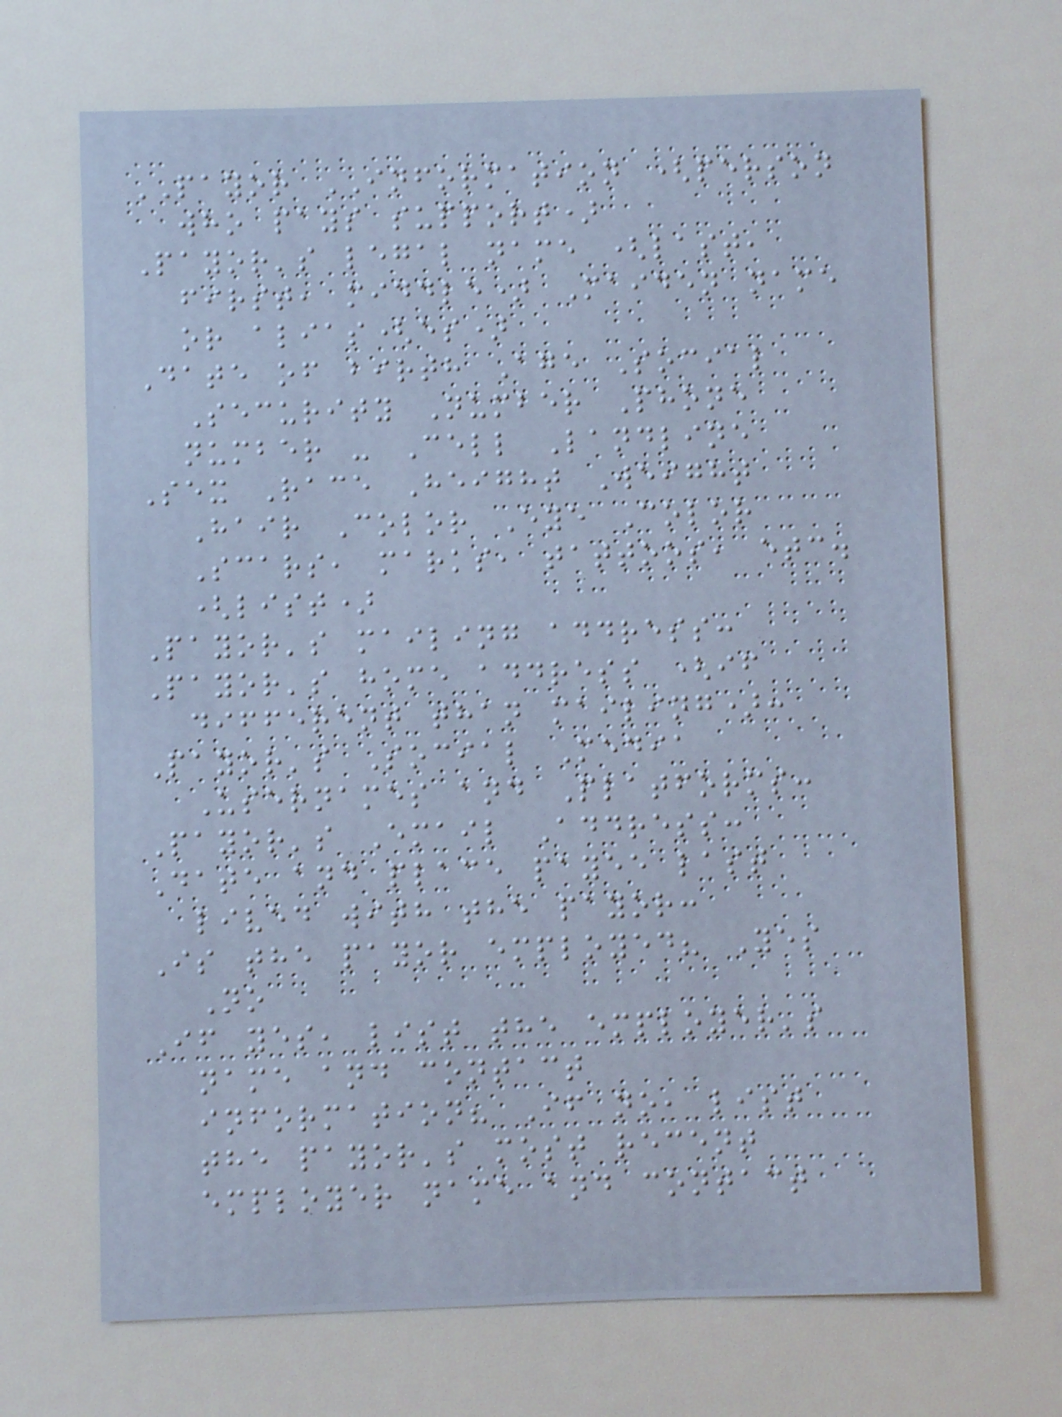PAYOR INFORMATION (person
who pays support)
Payor's legal name (last,
first, middle) Maiden name
or alias(es)
Date of birth Age Social
Security Number Phone
number - Cell Landline
Sex Race Height Weight
Hair Color Eye Color
Scars, marks, tattoos, etc.
(list)
Payor's mailing address:
Payor's home address (if
different than mailing):
Payor's Social Media
Usernames and Platforms:
Payor's Email Address:
Date and place payee last
lived with the payor:
Is the payor employed? Yes
No
If yes, list the employer's
name and contact
information? If no, list
the payor's most recent
employer name and contact
